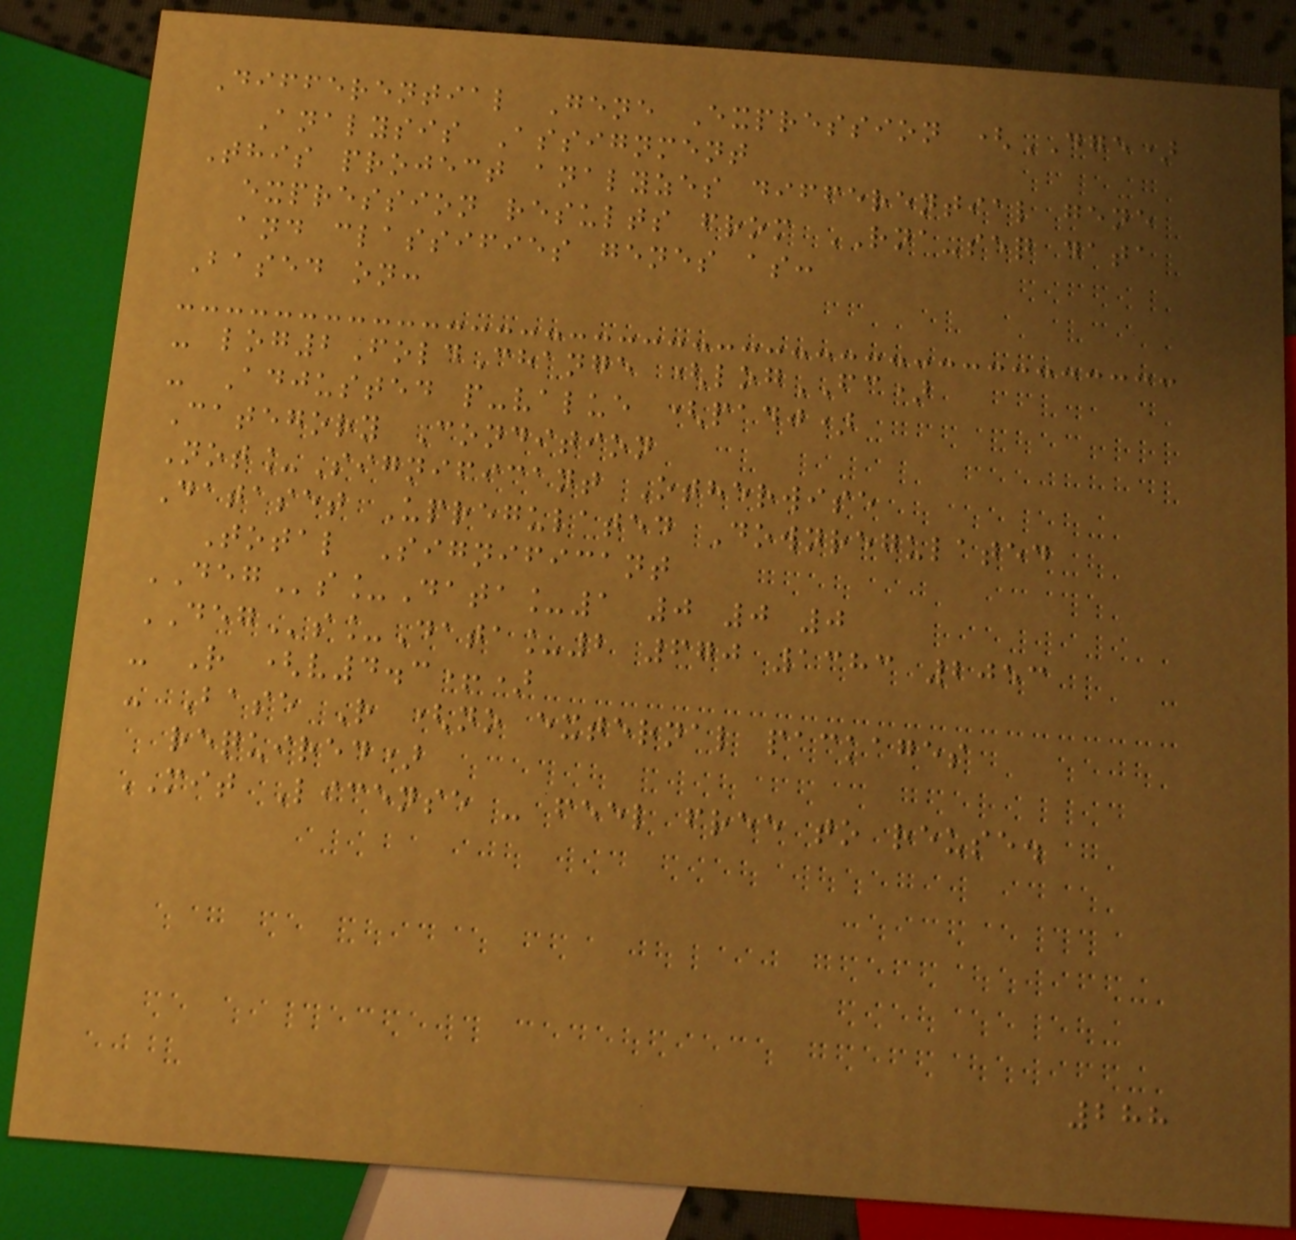Differential Gene Expression (DGE)
Analysis Assignment
This project analyzes differential gene
expression results from RNA-seq data
and classifies genes as:
Based on:
- log2FoldChange (logFC)
- Adjusted p-value (padj)
Category Condition
Not_Significant Otherwise
Dataset Upregulated Downregulated
Total Significant
DEGs_Data_1 0 0 0
DEGs_Data_2 670 1383 2053
- R (v4.3+)
- Base R (no external packages
required)
MIT License - feel free to reuse.
288
